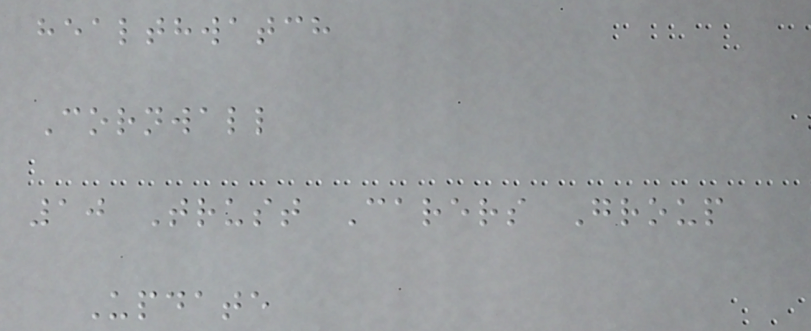healthwatch
Cornwall
10 Trust Carers Group
Update
